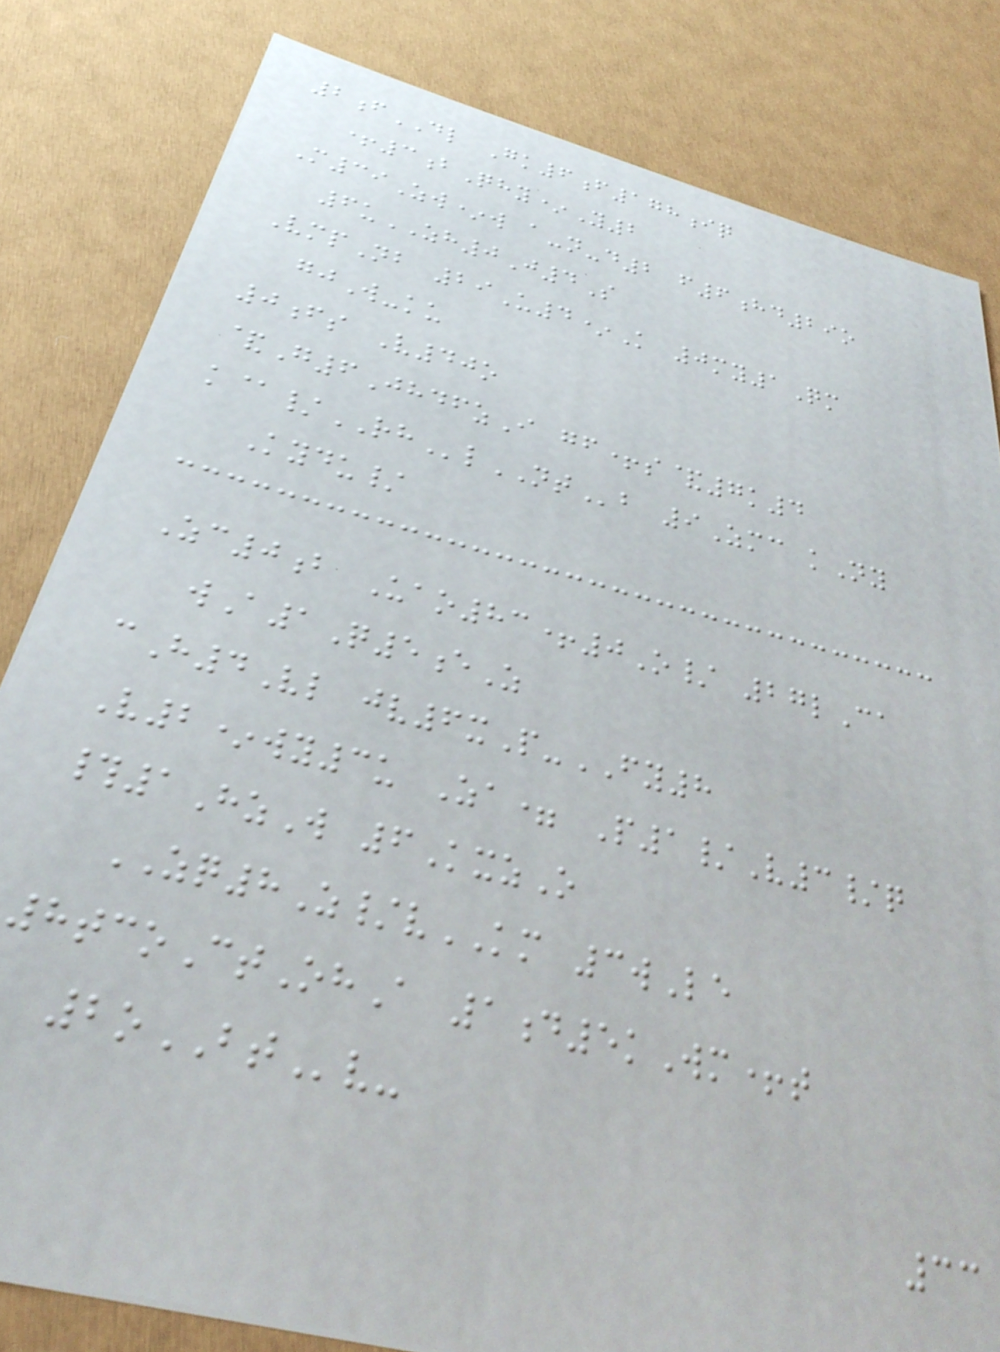2fDL Gk6f178iq
+3bQhy*Y2
M39Zw*w a-n-d2 f6hd29o
6uZH0J4S
VmpNb 29U4*K 0my1Qm
gjW-ku
0fs V40o
&G6JhdfzI gf+s&7k4
k@/RHlNTb 9Zmc kNy
Kydu/
Zc0b Uao83+0O/ 27lCa
wA1Q5eZ
cH4Vl jv6xP-FY8
V2*wy3u Za= P1/V3/q
#1HzW 6KxzO
ZQ8Z/vKM 3wLe
8tcoCtOhA 1d5kWm+t
2oBTv-
33
